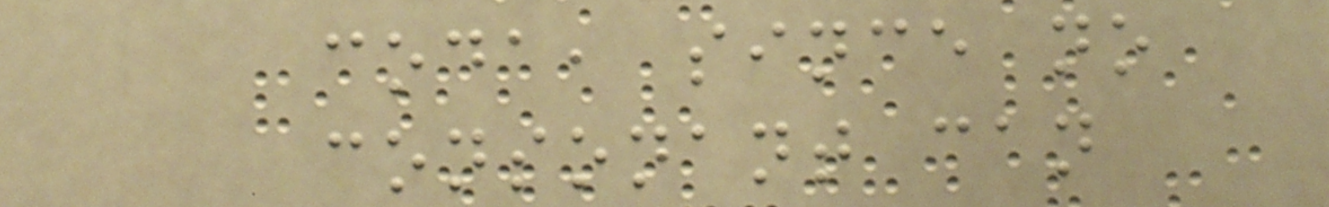coda, since no
consonant can
